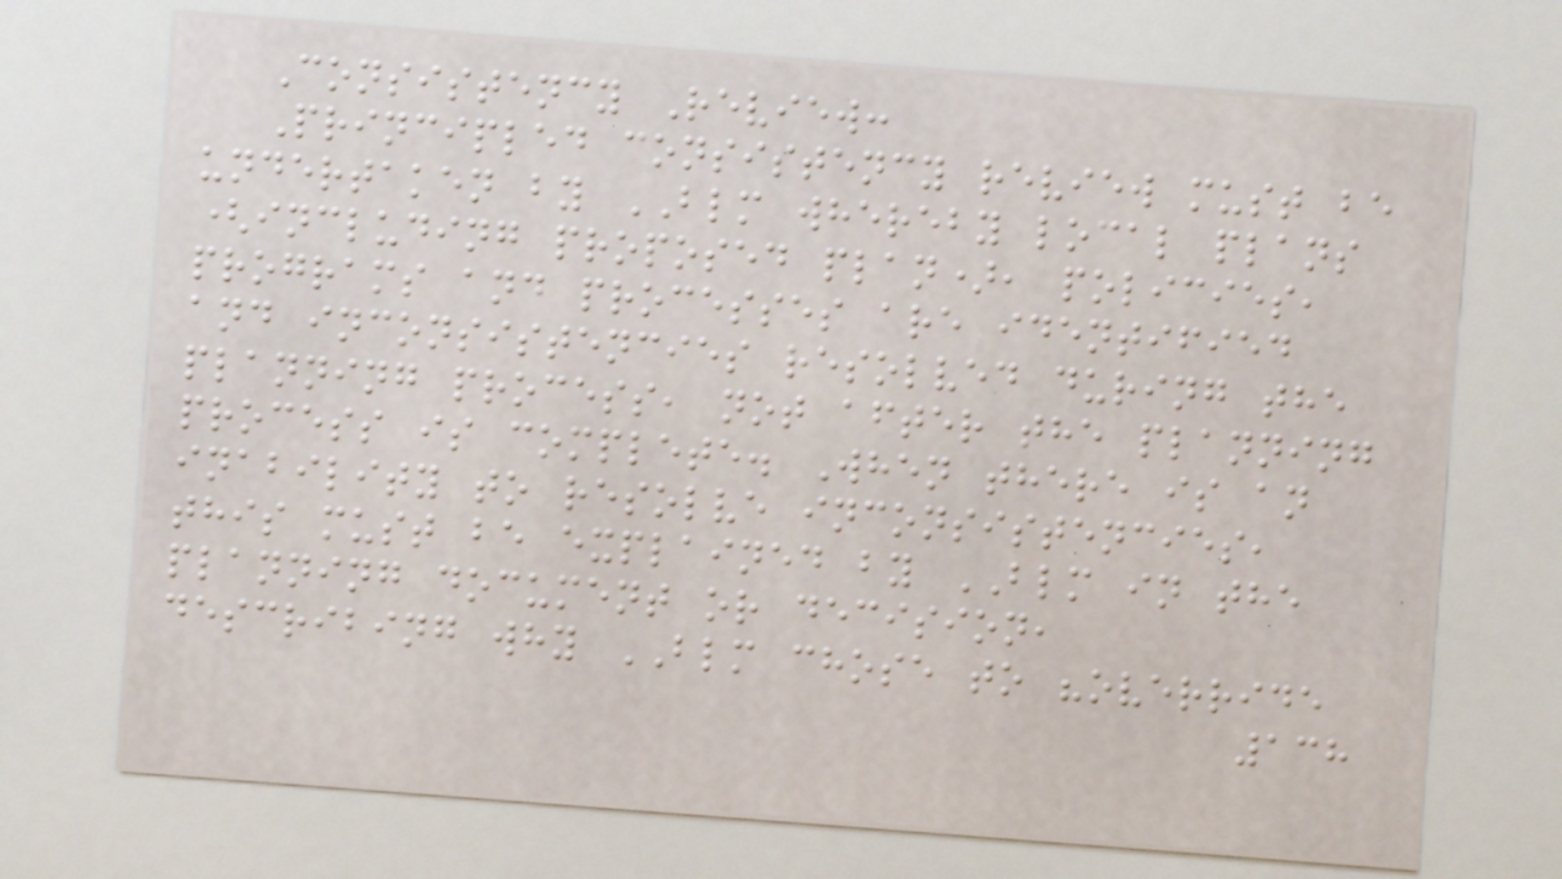Consistency Review:
Principled consistency review must be
undertaken by BLM whereby local plans
(including proposed plan), policies,
programs and processes are identified
and inconsistencies resolved during the
planning process, not after the planning
process is complete. When there is an
inability to resolve inconsistencies,
this must be explained by BLM in the
planning document or decision,
describing why BLM chose to "override
138
